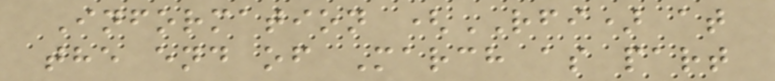Information (RFI) at
the end of March as part
